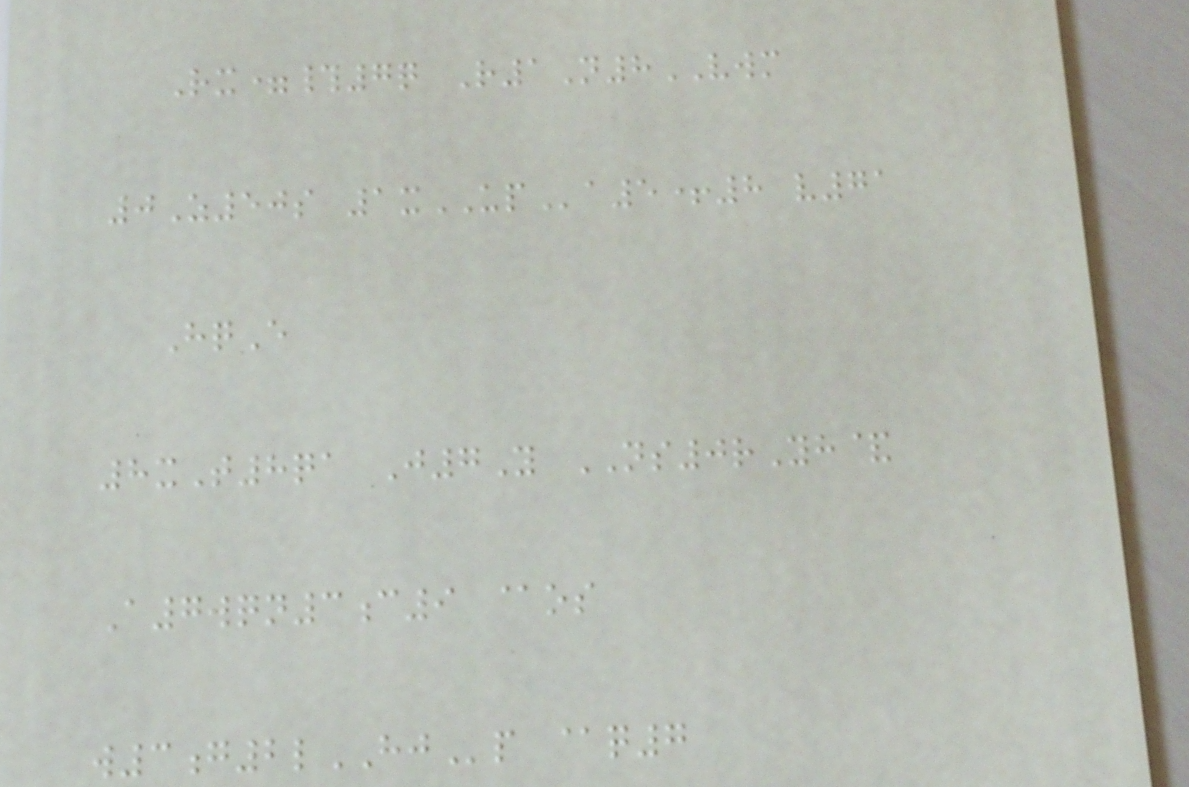Rx=#7q R1N8VWM
0Z50s 1xUPa5+8 v71
HqE
8xT8qa J7Y NS0rYh&
A7wqn3c9 @os
w3g2lHJp @q7
